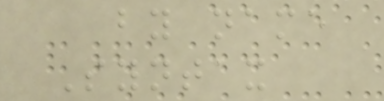by name
Syntax
